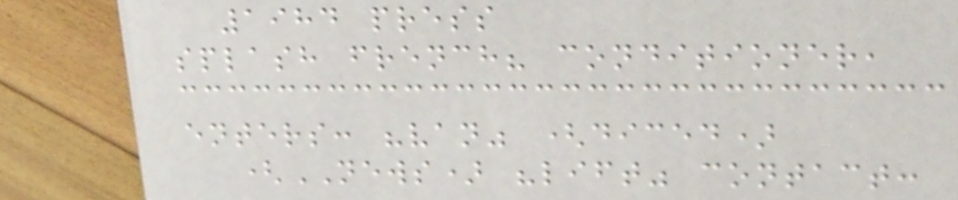1984 press
splash french? conditioner,
enters: "van" (diced)
(NEWS) "lift" contact:
